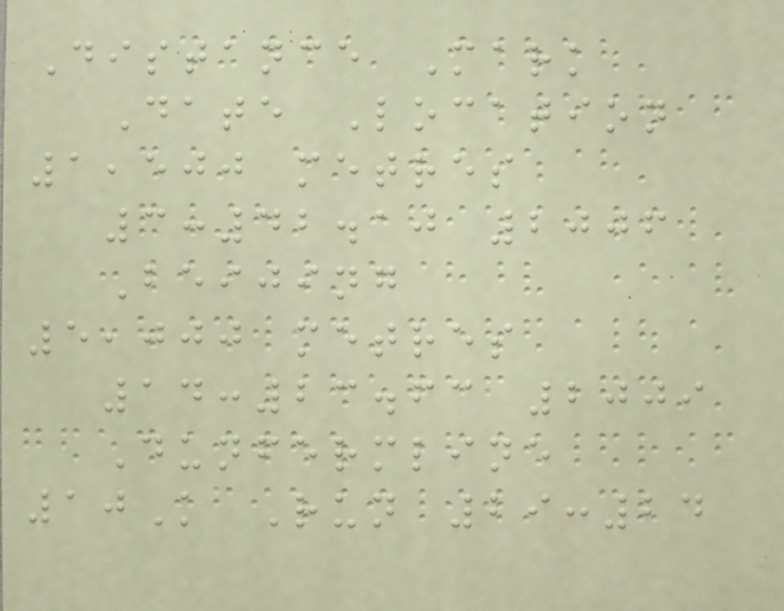Distance Mark
Date Location
1,500 metres
3:42.10 2006
Beijing
5,000 metres
14:23.63 2009
Dunfermline
10K Run 29:24
